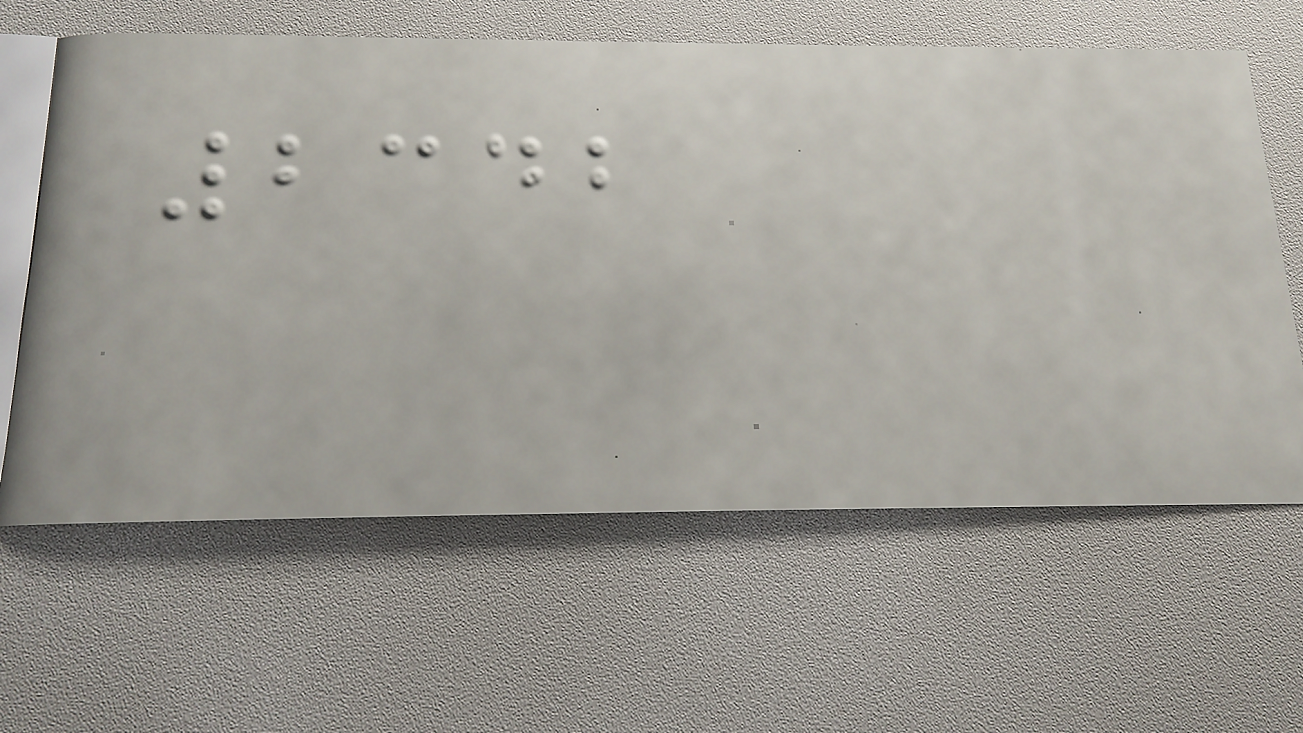2342
